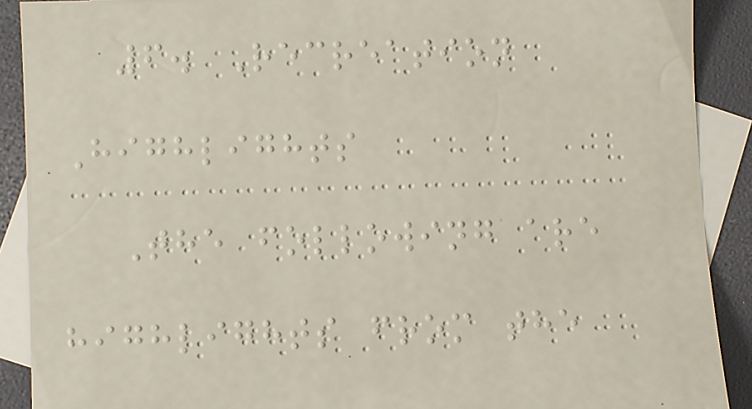6. Recreation
Highlights
The following are
highlights from the
